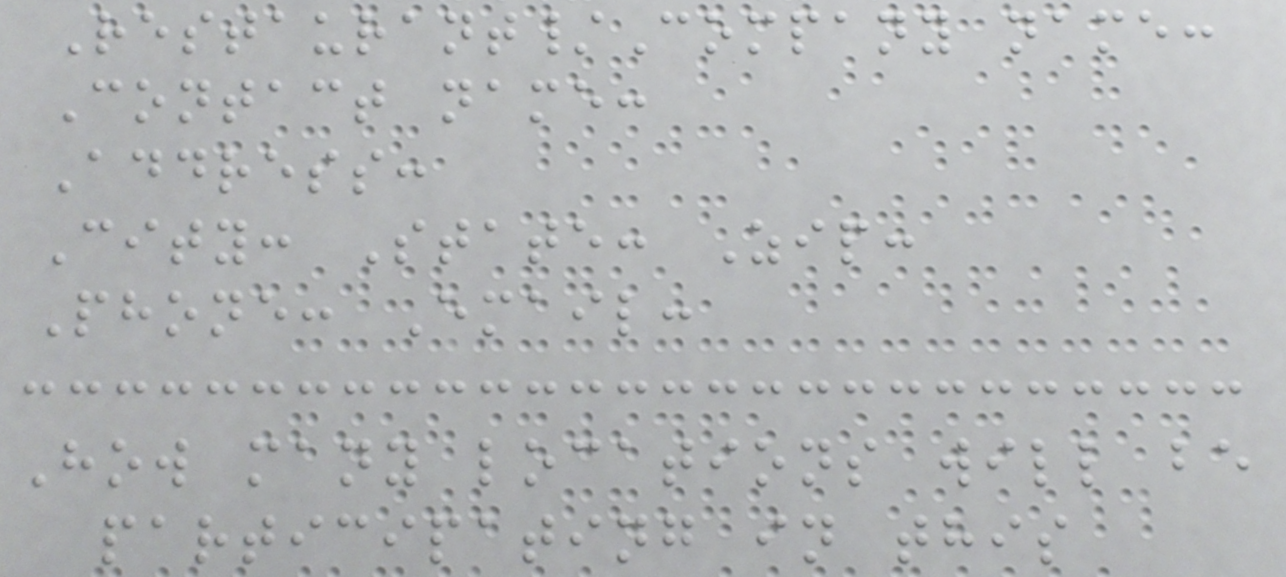Restaurant/Company name:
Contact name:
Address:
City: State: Zip:
Phone: Email:
How many locations will be
participating in this
